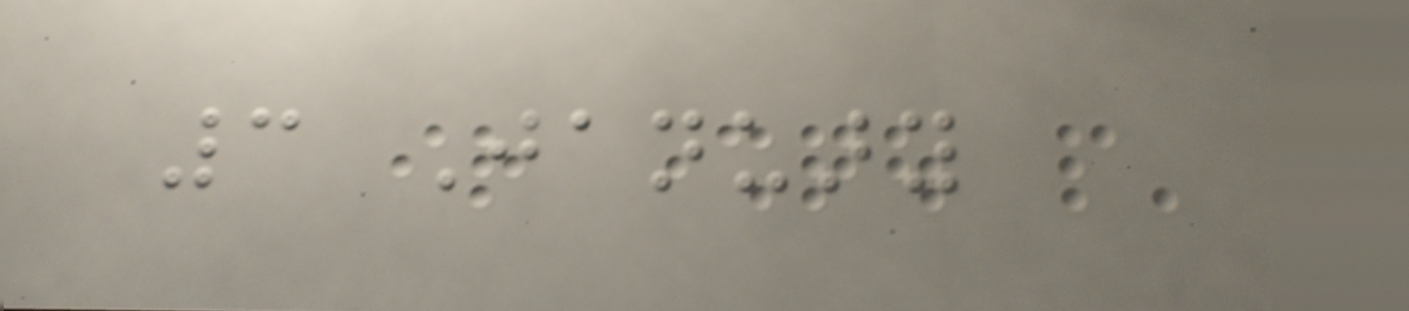3 January
